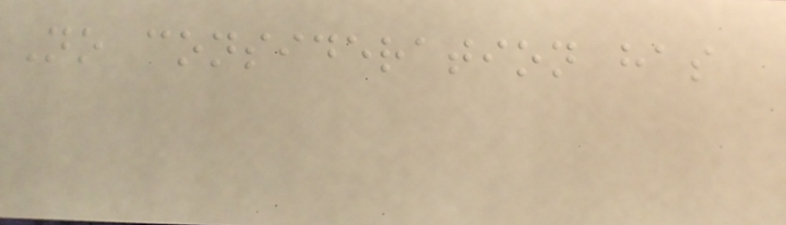No consideration has
